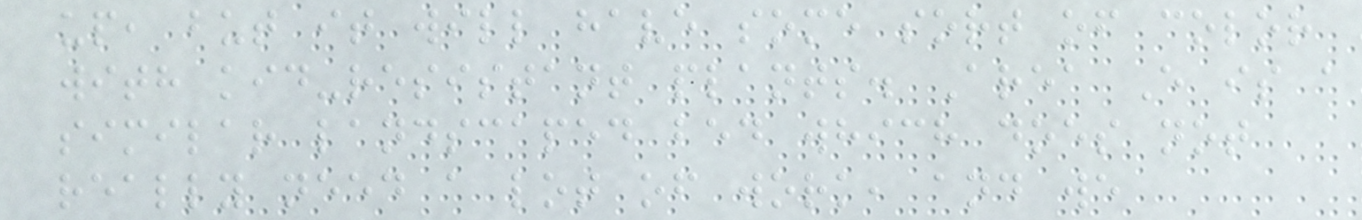up, but it will have some sort of color
with kid-resistant plants. Area E is a
similar landscaped bed which does not
really need a lot of work, and we
